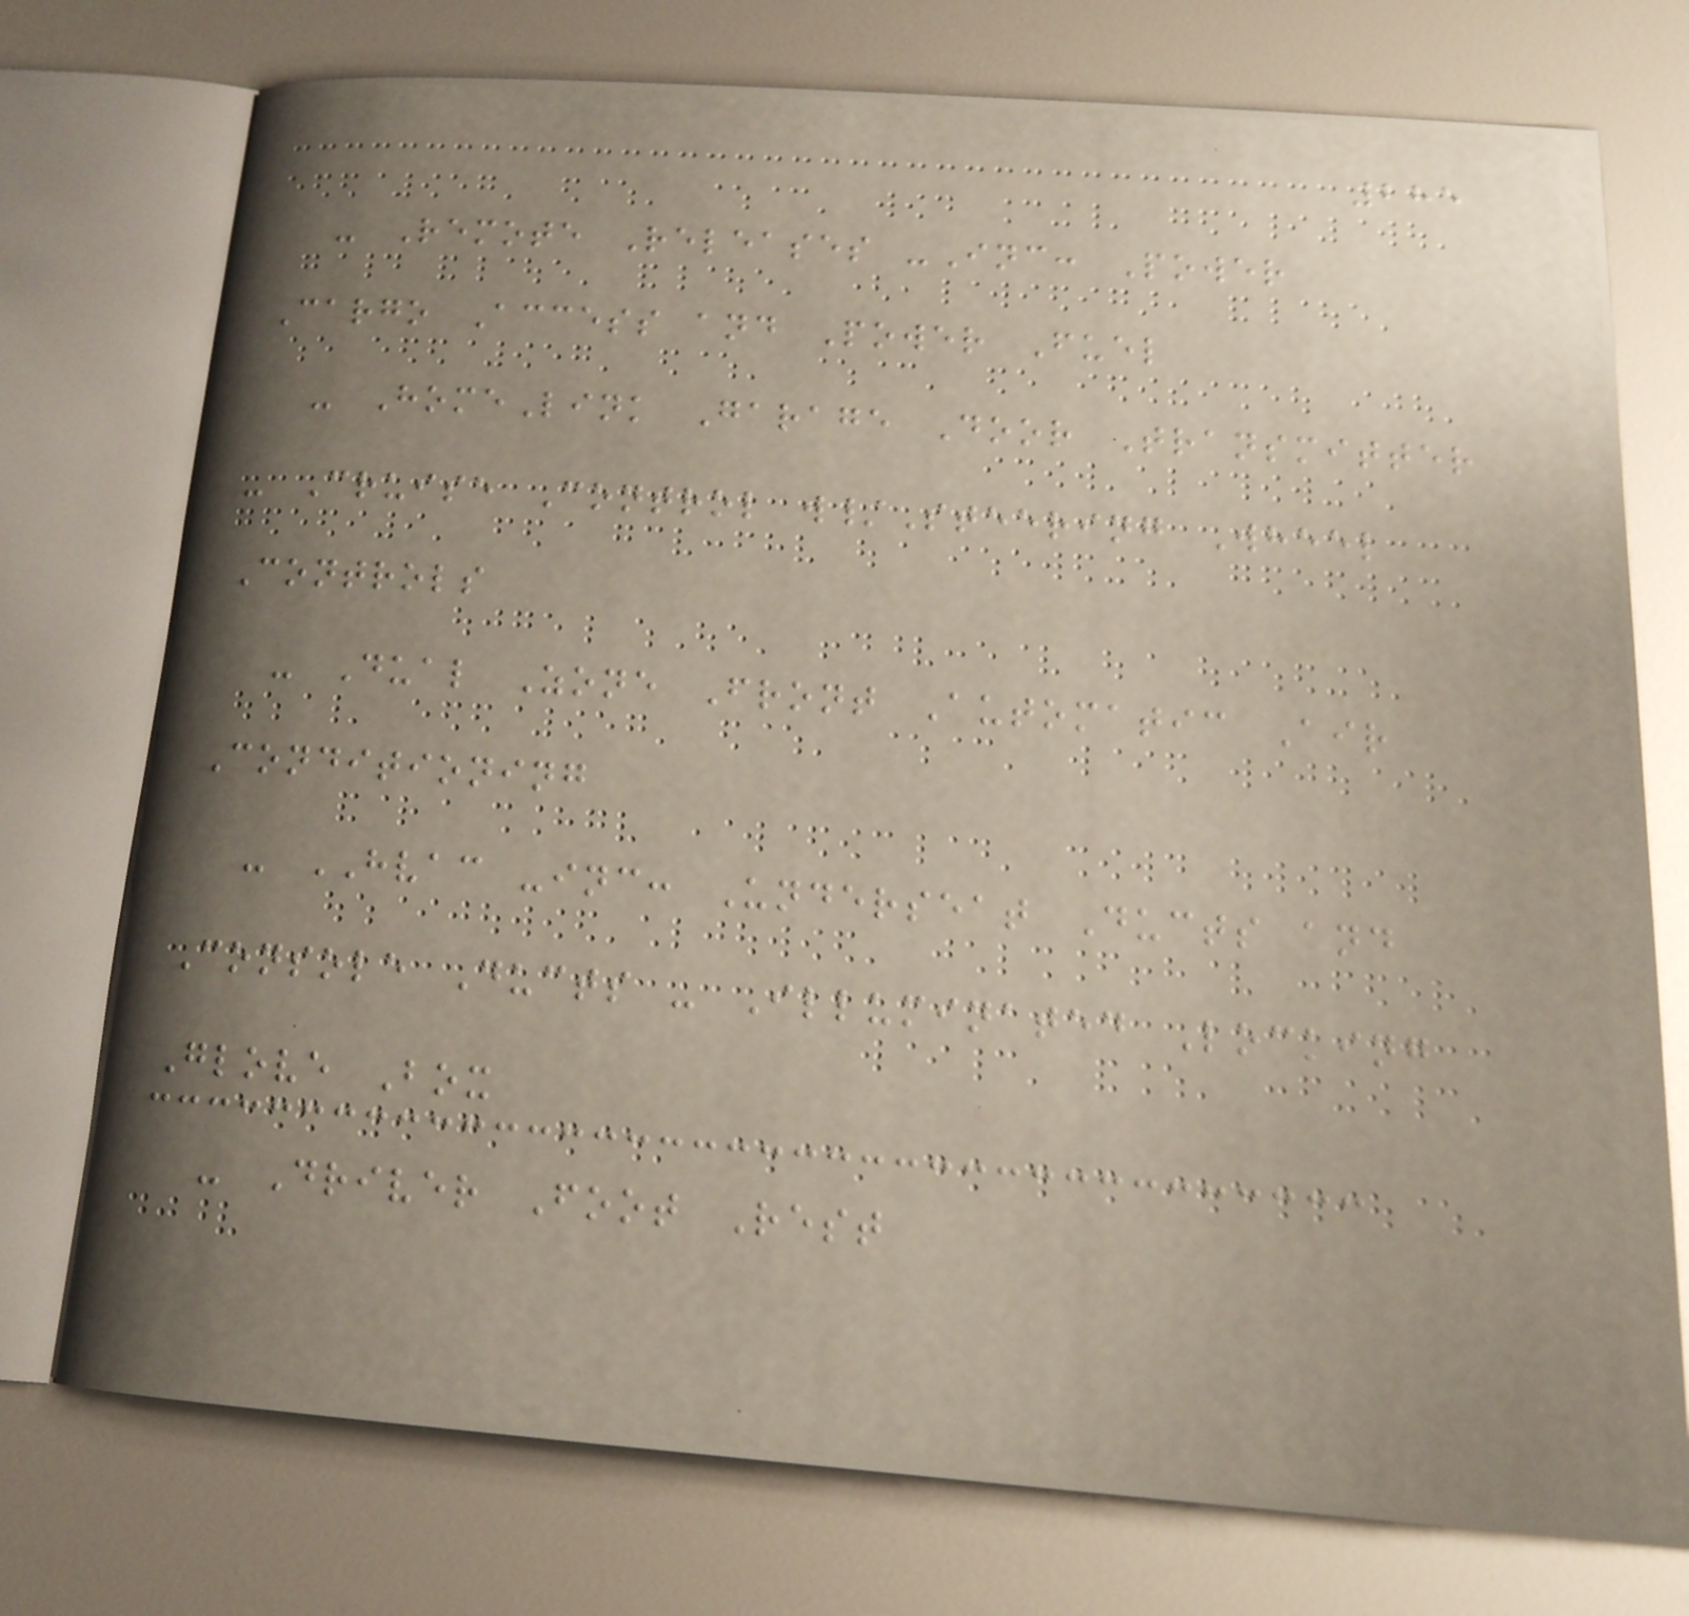285
- Remote Releases -Inc: Power
Cargo Access and Power Fuel
- HomeLink Garage Door Transmitter
- Cruise Control w/Steering Wheel
Controls
- Dual Zone Front Automatic Air
Conditioning
- HVAC -inc: Underseat Ducts and
Console Ducts - Illuminated Locking
Glove Box
- Driver Foot Rest
